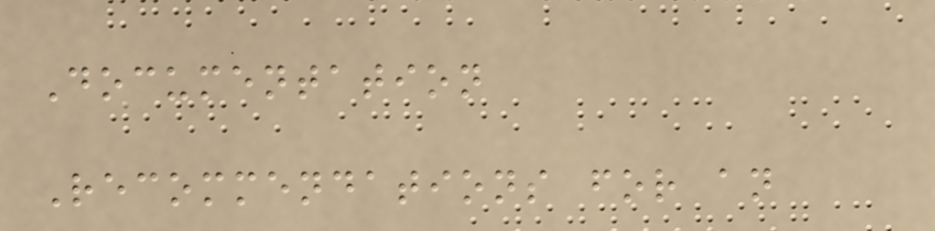Documentation
Recommendations for an
